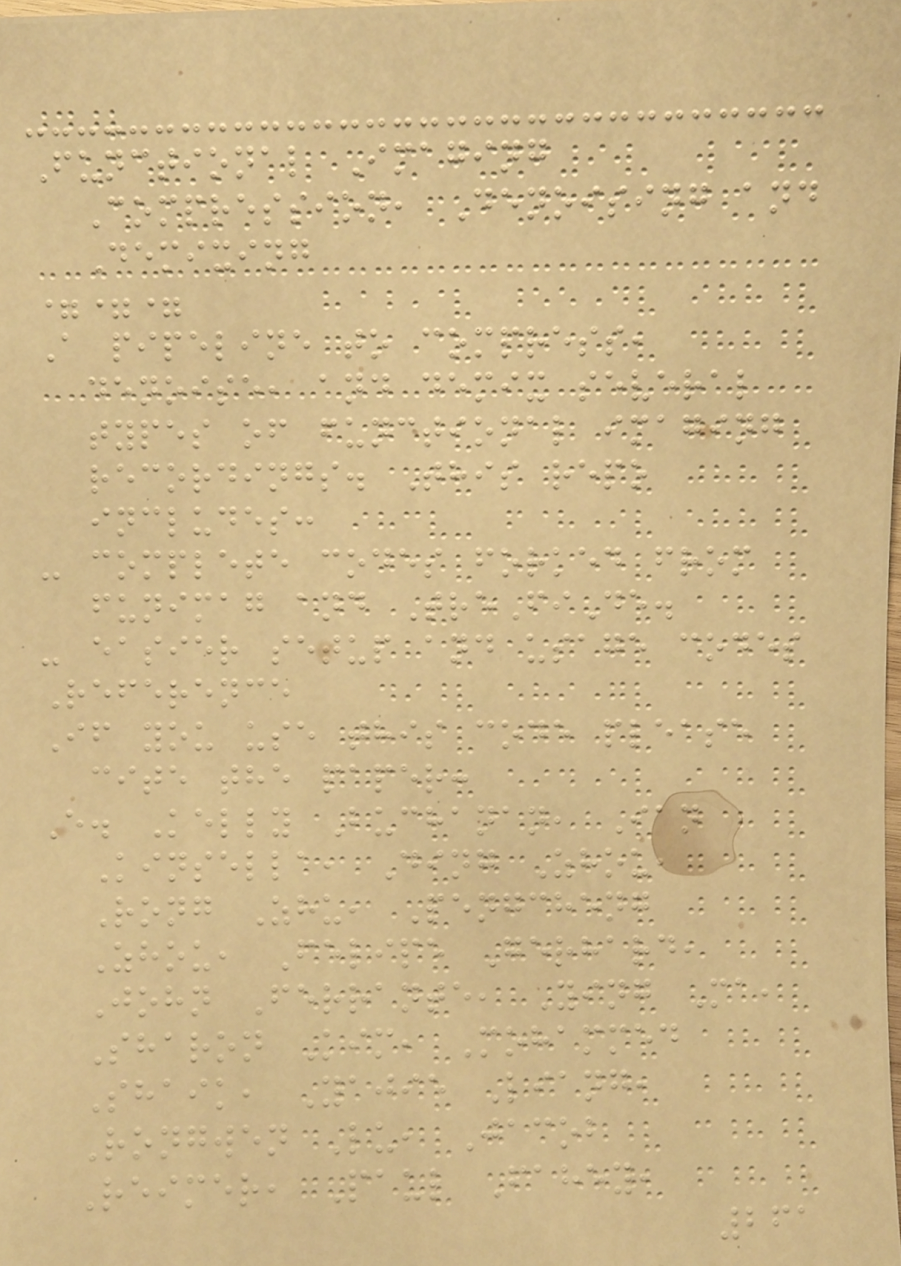Functional Imaging
Compression, Denoising and
Demixing
===
A pipeline to compress,
denoise, and demix several
types of functional imaging
recordings. This repo
includes:
- complete codes forked from
funimag and TreFiDe.
- easier setup and usage codes
Reference
If you use this code please
cite the paper:
E. Kelly Buchanan, Ian
Kinsella, Ding Zhou,
Rong Zhu, Pengcheng
Zhou, Felipe Gerhard,
John Ferrante, Ying Ma,
Sharon Kim, Mohammed
Shaik, Yajie Liang,
Rongwen Lu, Jacob
Reimer, Paul Fahey,
261
